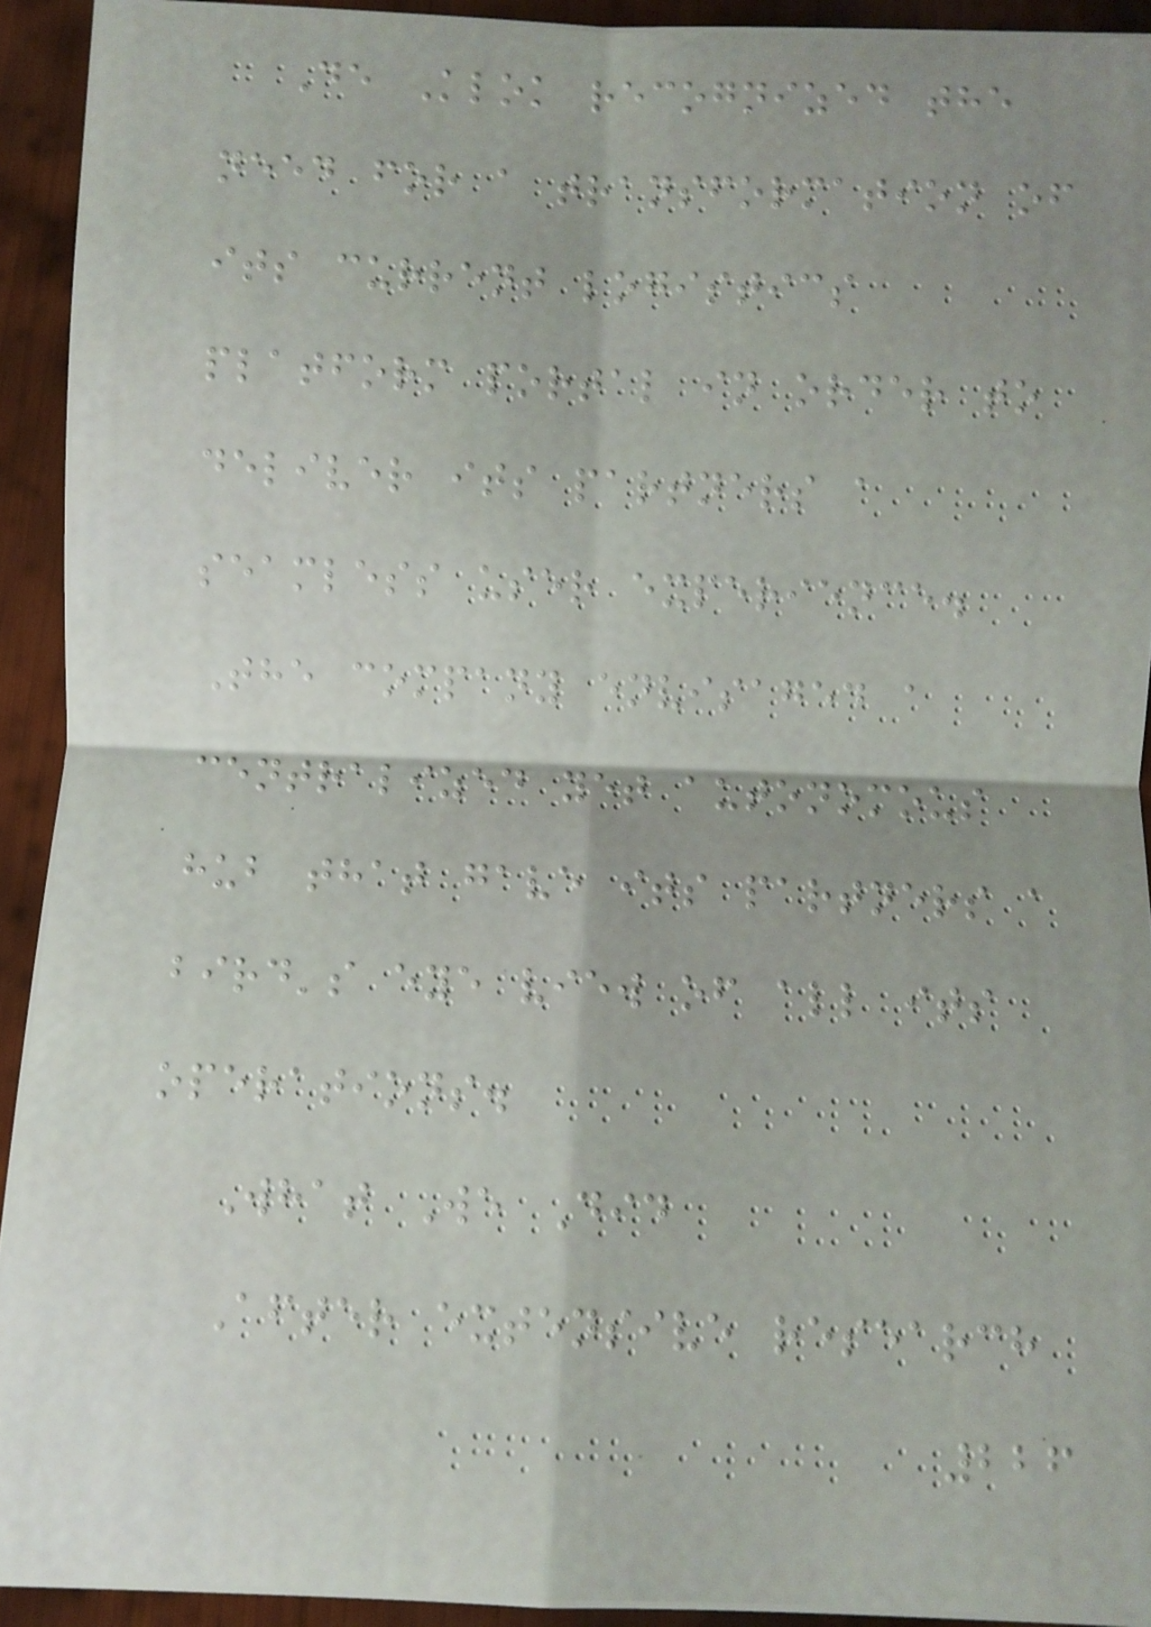De Klok recognized the
need for a transformation of
its current logistics
platform portal in order to
deliver its partners a
seamless user experience.
The company envisaged a
centralized yet autonomous
hub that gave its partners a
bird's eye view of all its
operations.
What We Did
After extensive research
226
